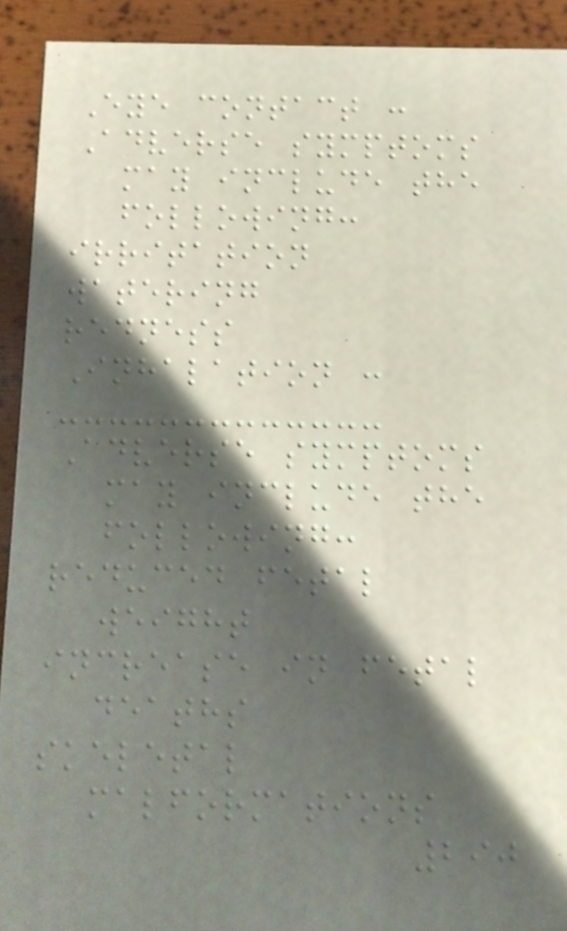Eye contact :
Adverse symptoms
may include the
following:
irritation
watering
redness
Inhalation :
Adverse symptoms
may include the
following:
reduced fetal
weight
increase in fetal
deaths
skeletal
malformations
290
